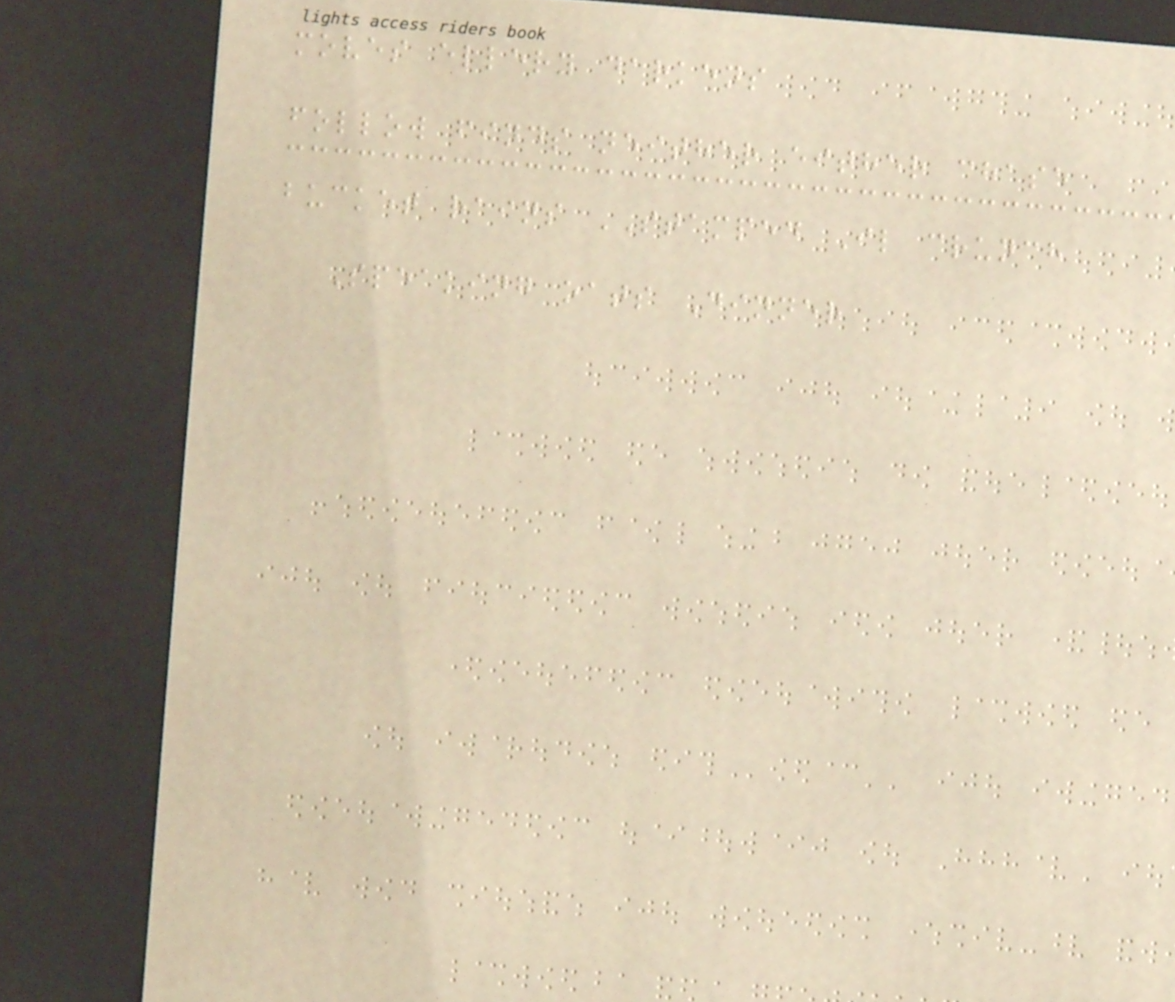moves ellery darkens
follow finds neither either chase
bucket rains STAMPED Il crunch
Speaking oats Dinner
